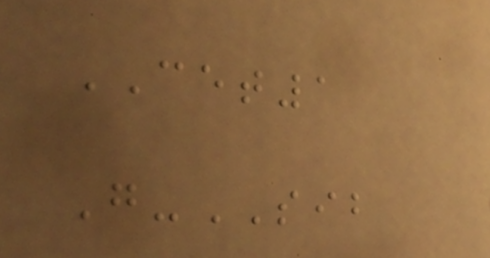CET1
G-SIB
